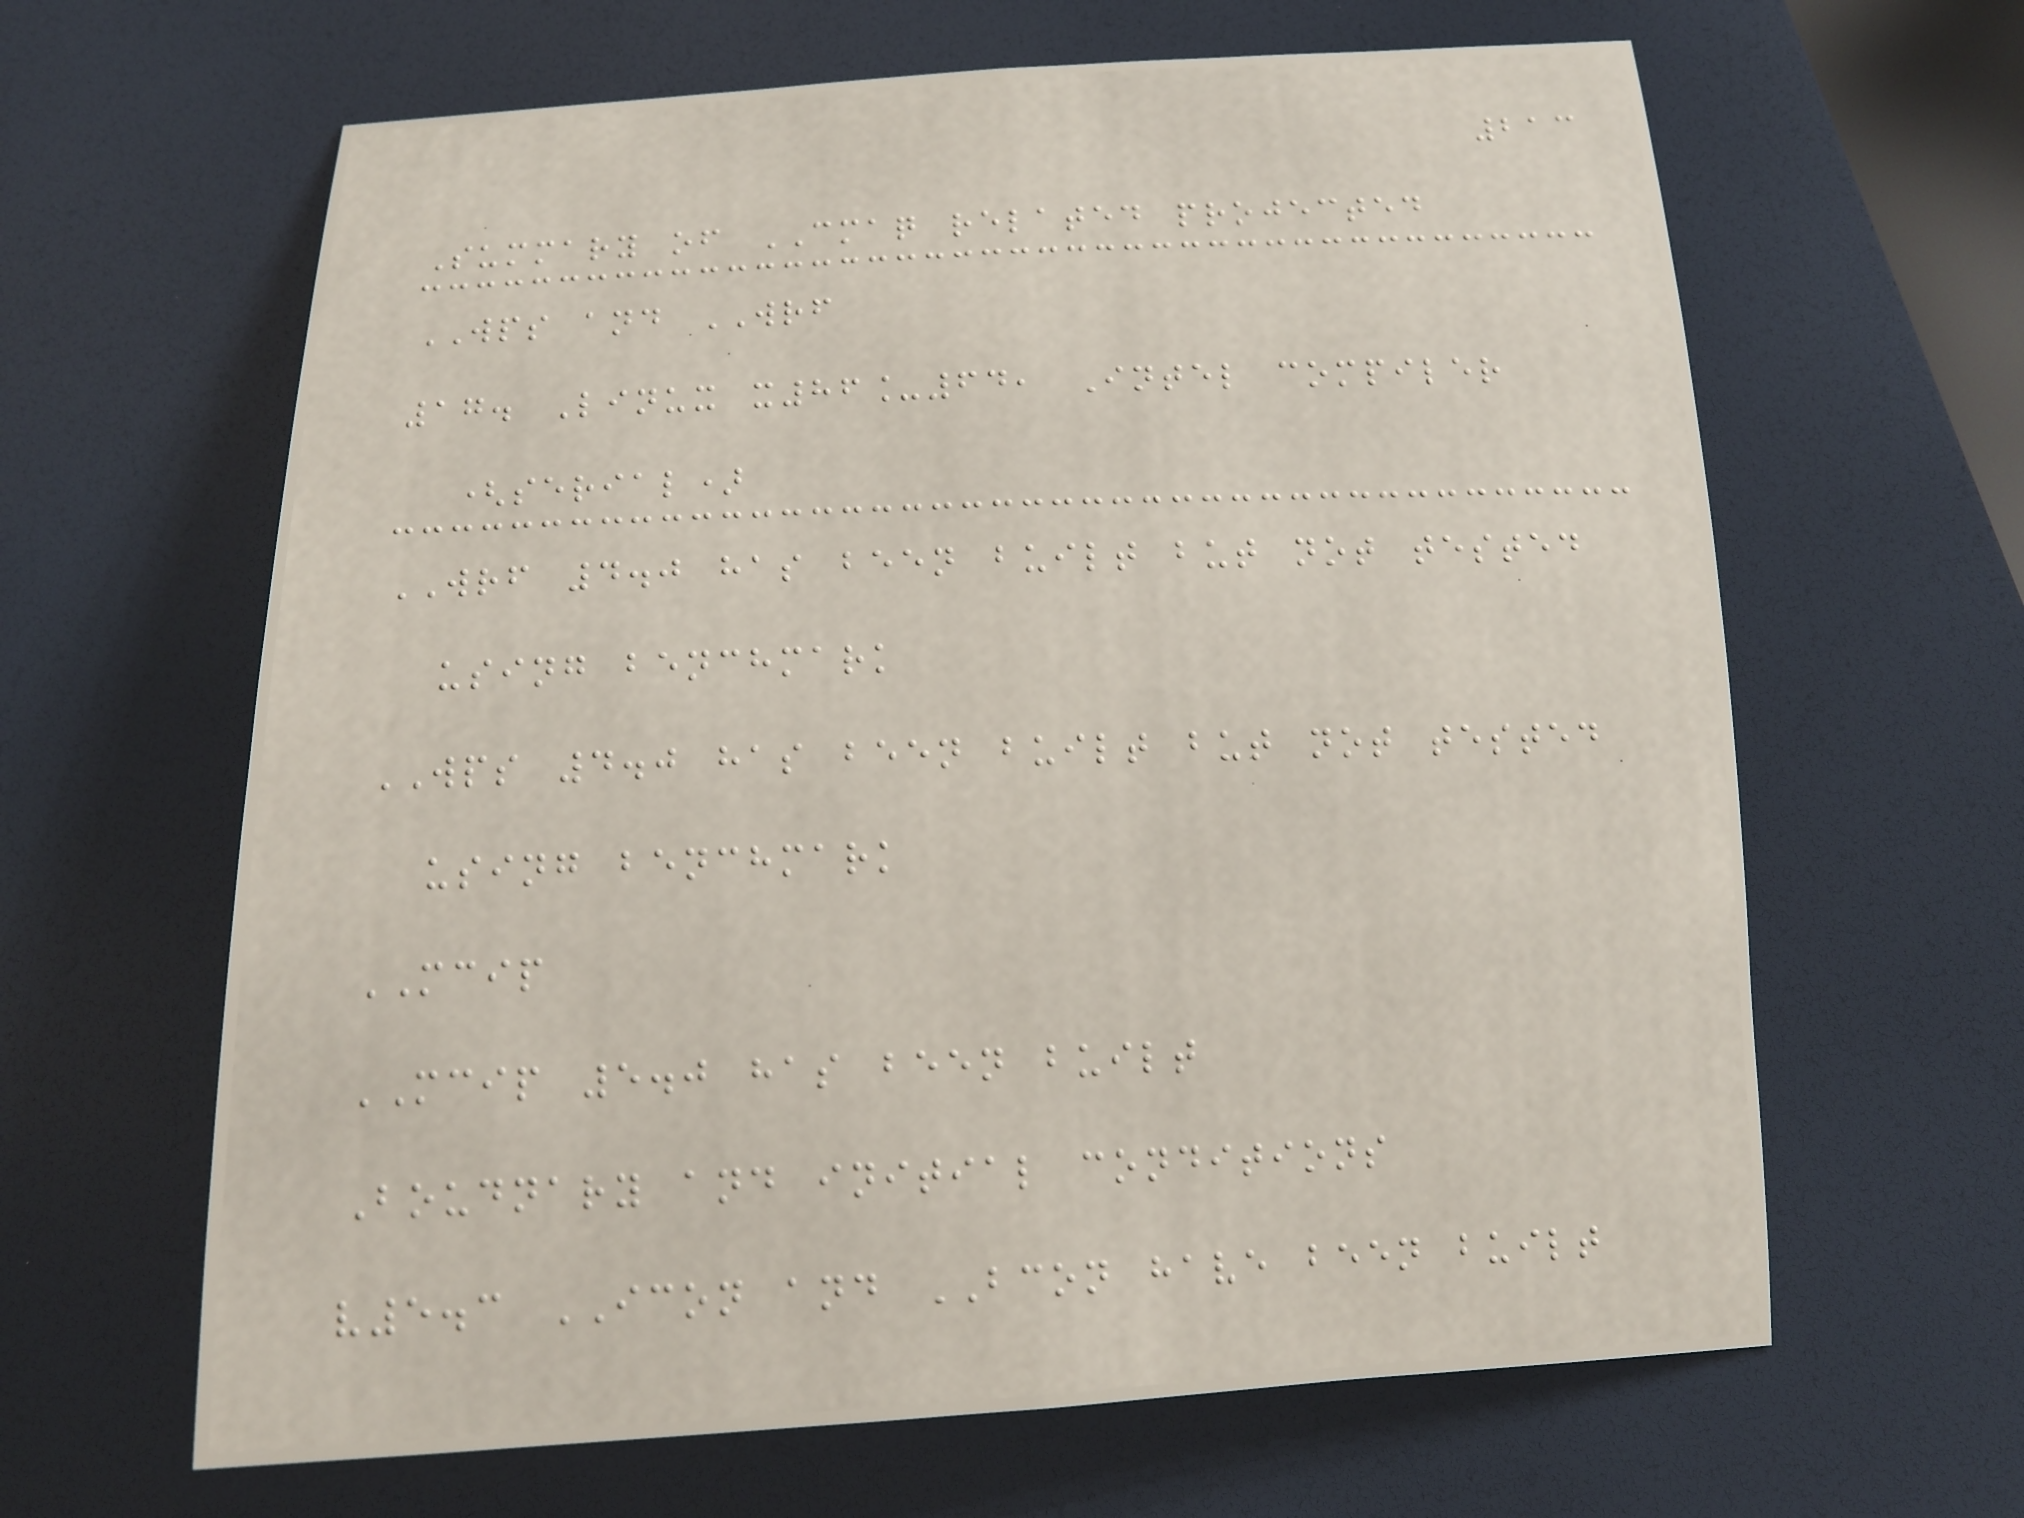213
Summary of CMAQ related projected
WPS and WRF
17. Linux x86_64, Intel compiler
(serial)
WRF 4.0 has been built but not tested
using benchmark
WPS 4.0 has been built but not tested
using benchmark
MCIP
MCIP 5.0 has been built
Boudnary and initial conditions
v5.3 ICON and BCON have been built
